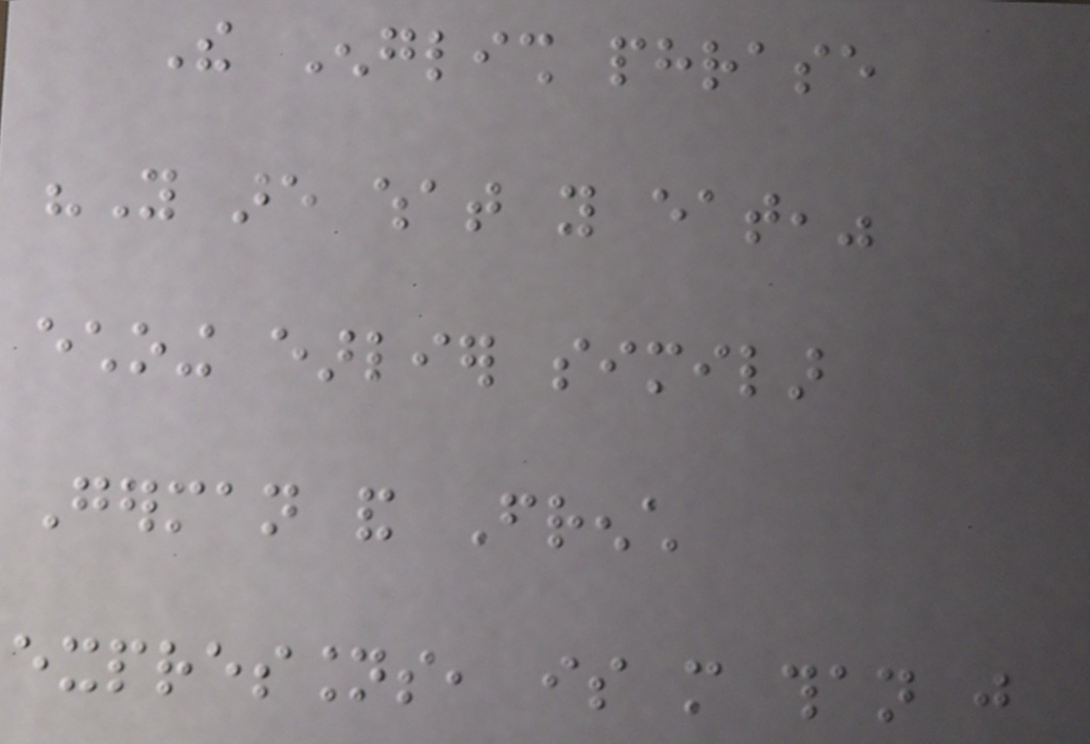The English phrase
"You are what you eat,"
echoing earlier similar
German and French
expressions, is more than just
